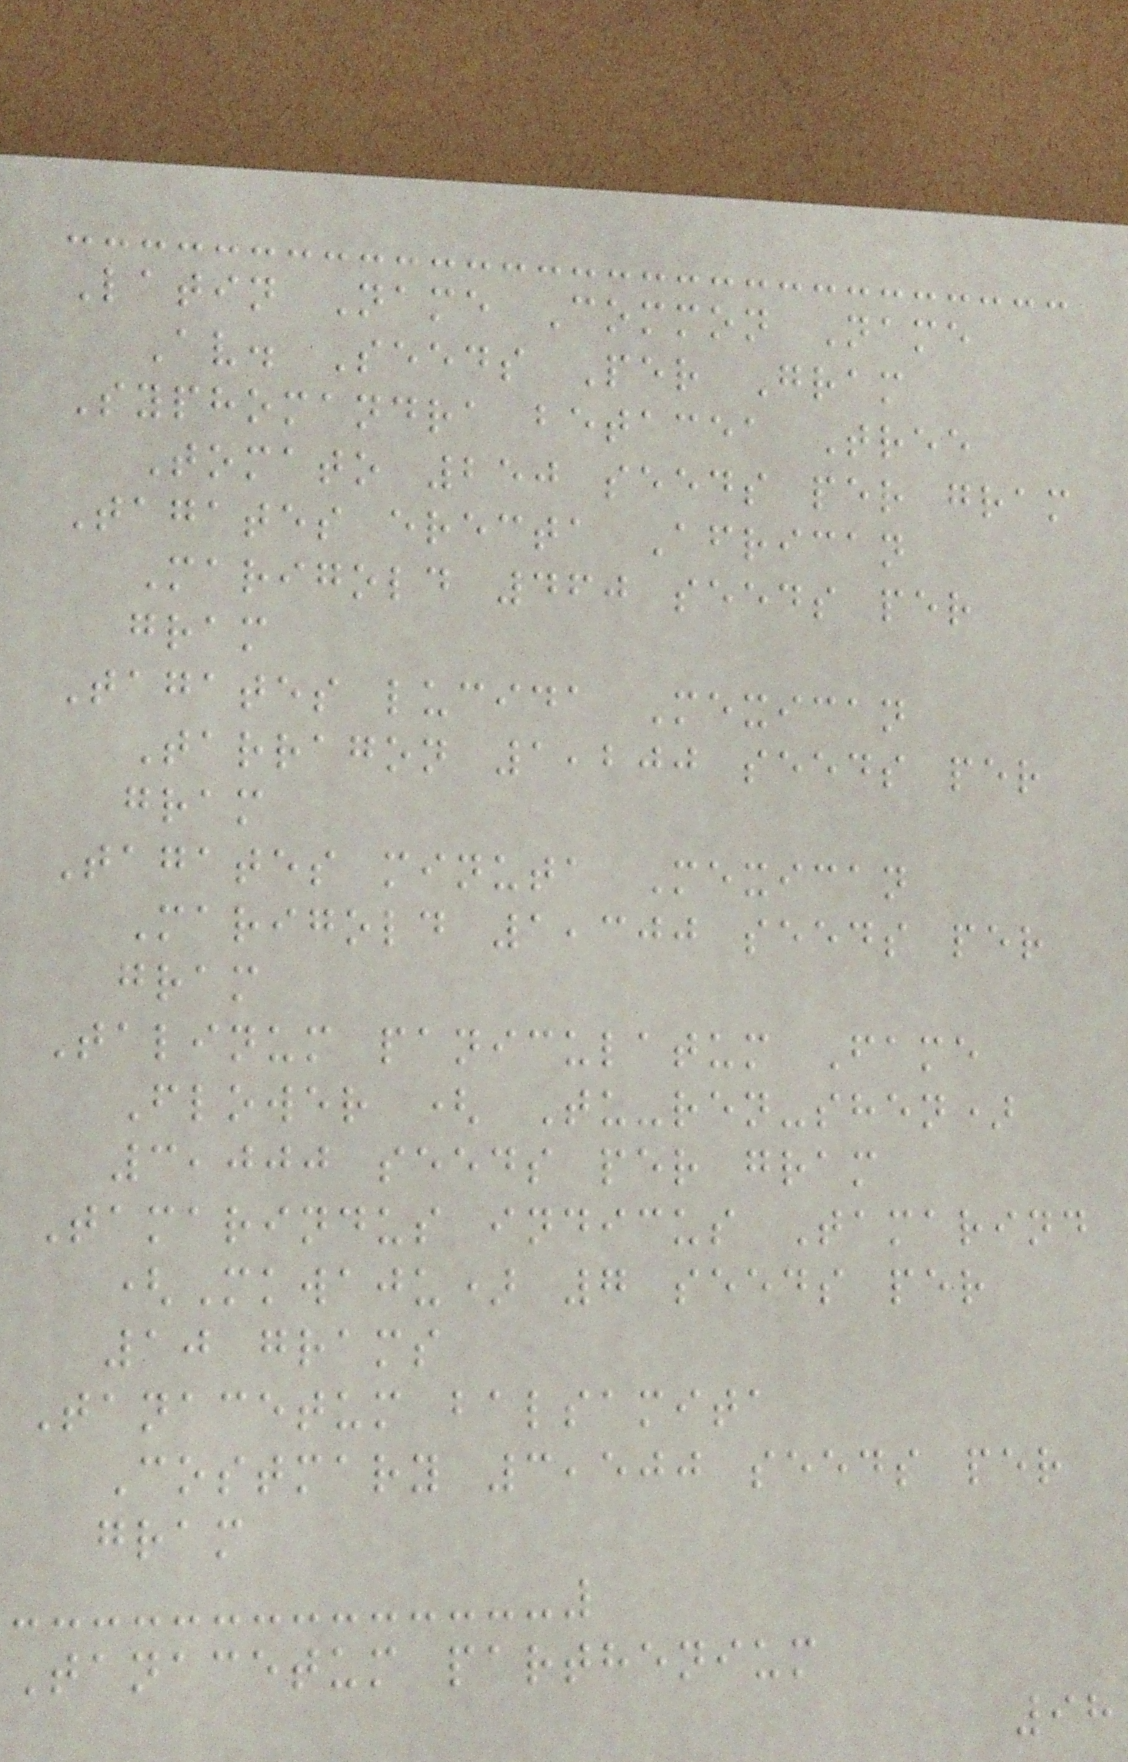Latin Name Common Name
Av. Seeds Per Gram
Syphomandra betacea Tree
Tomato 250 seeds per gram
Tagates erecta African
Marigold 460 seeds per
gram
Tagates lucida Mexican
Tarragon 1,200 seeds per
gram
Tagates minuta Mexican
Marigold 1,300 seeds per
gram
Talinum paniculatum Fame
Flower ( Tu-ren-shen)
3,000 seeds per gram
Tamarindus indicus Tamarind
(Mkwaju) 7 seeds per
10 grams
Tanacetum balsamita
Costmary 3,500 seeds per
gram
Tanacetum parthenium
98
